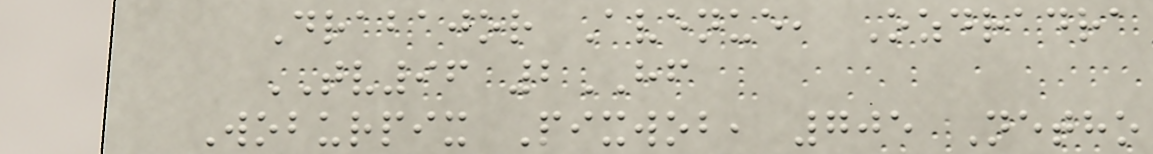Drabajor Avenue, Ozdradra
TV96 2HF
Woburpix Pixwob, 705 Netho
